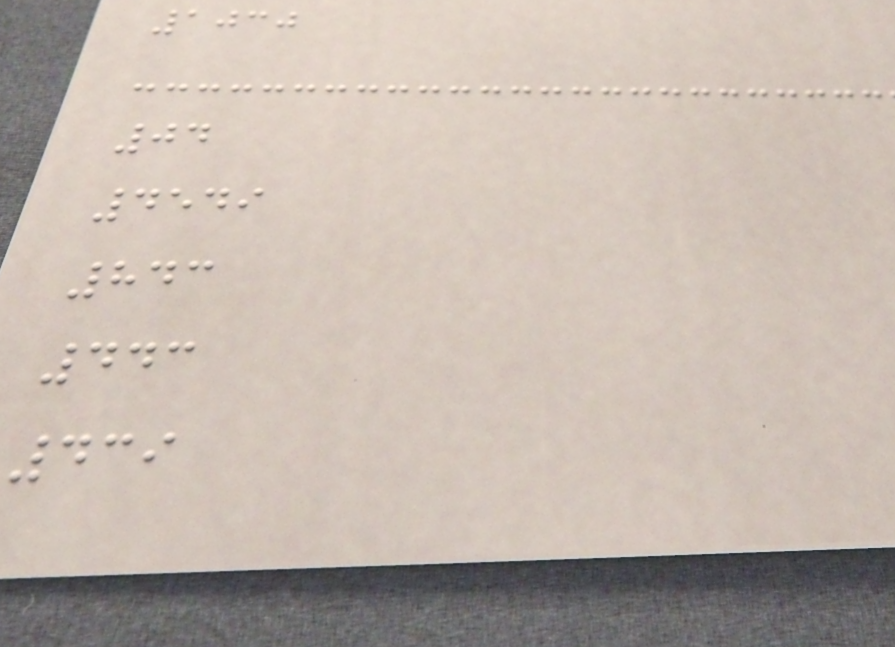1030
04
4549
843
443
439
